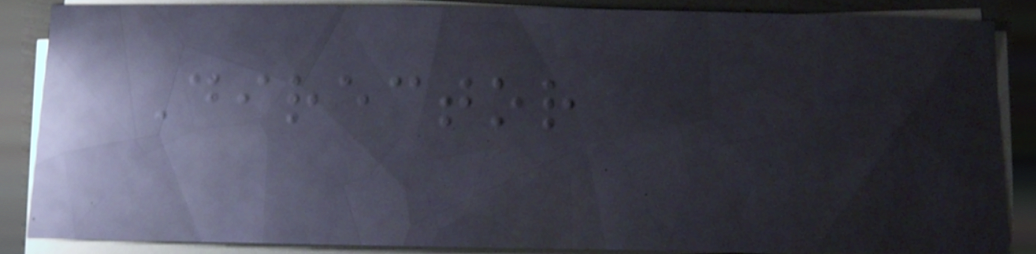Director
